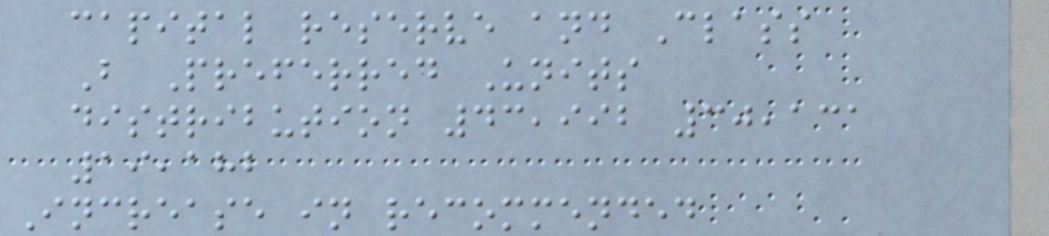capital reserve and Class
B Preferred Units
distribution 43,992 30,131
19,182
Increase in recommended
